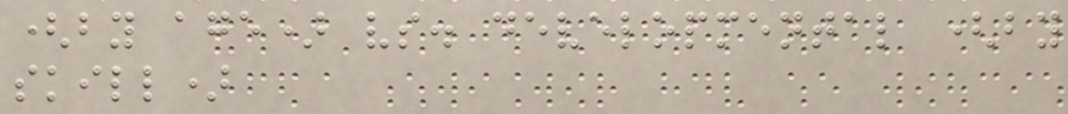(by age) vs. developmental (by
skill)
